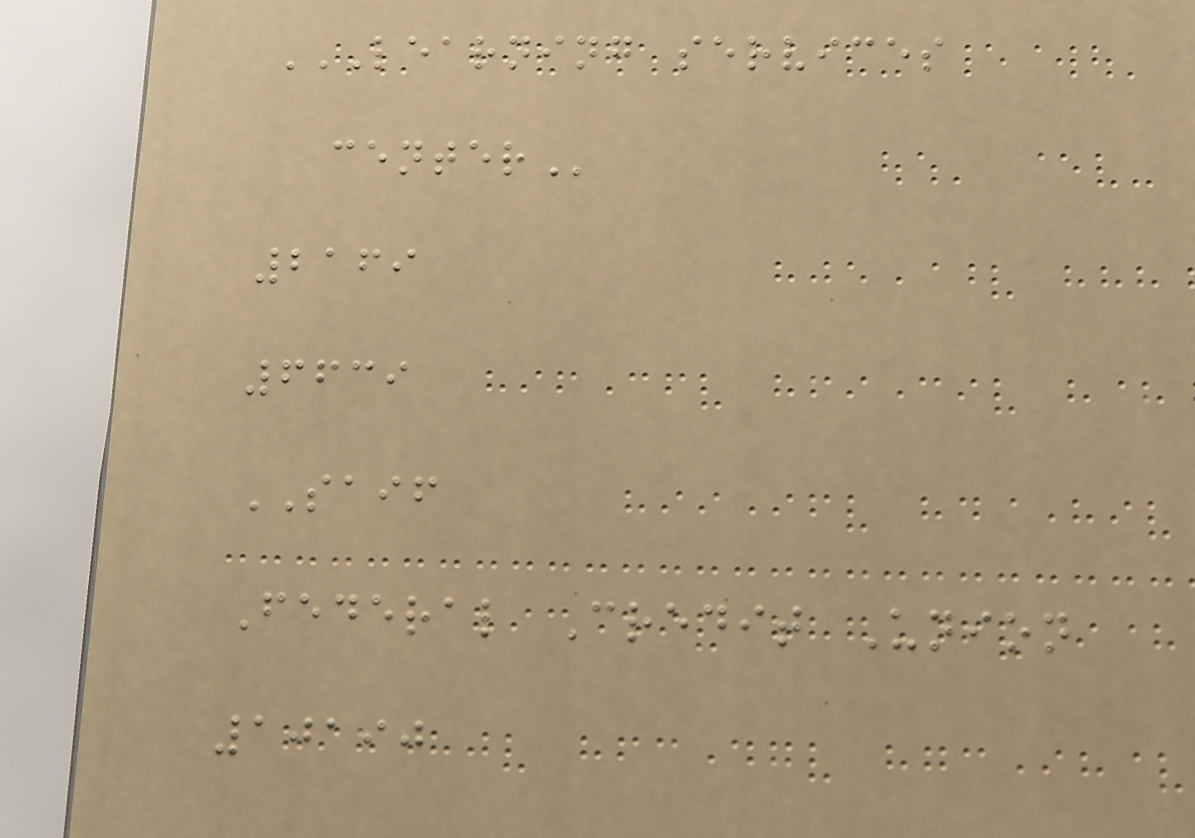LEARNING SERVICES
CENTER
2169
6639
SAIF
Federal Credit Union
10190
